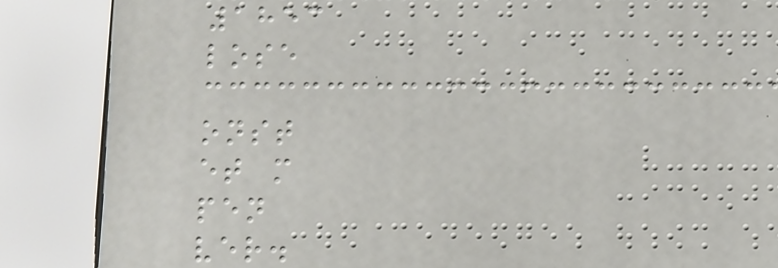1853
lose
onst
et m
pen
ver.
